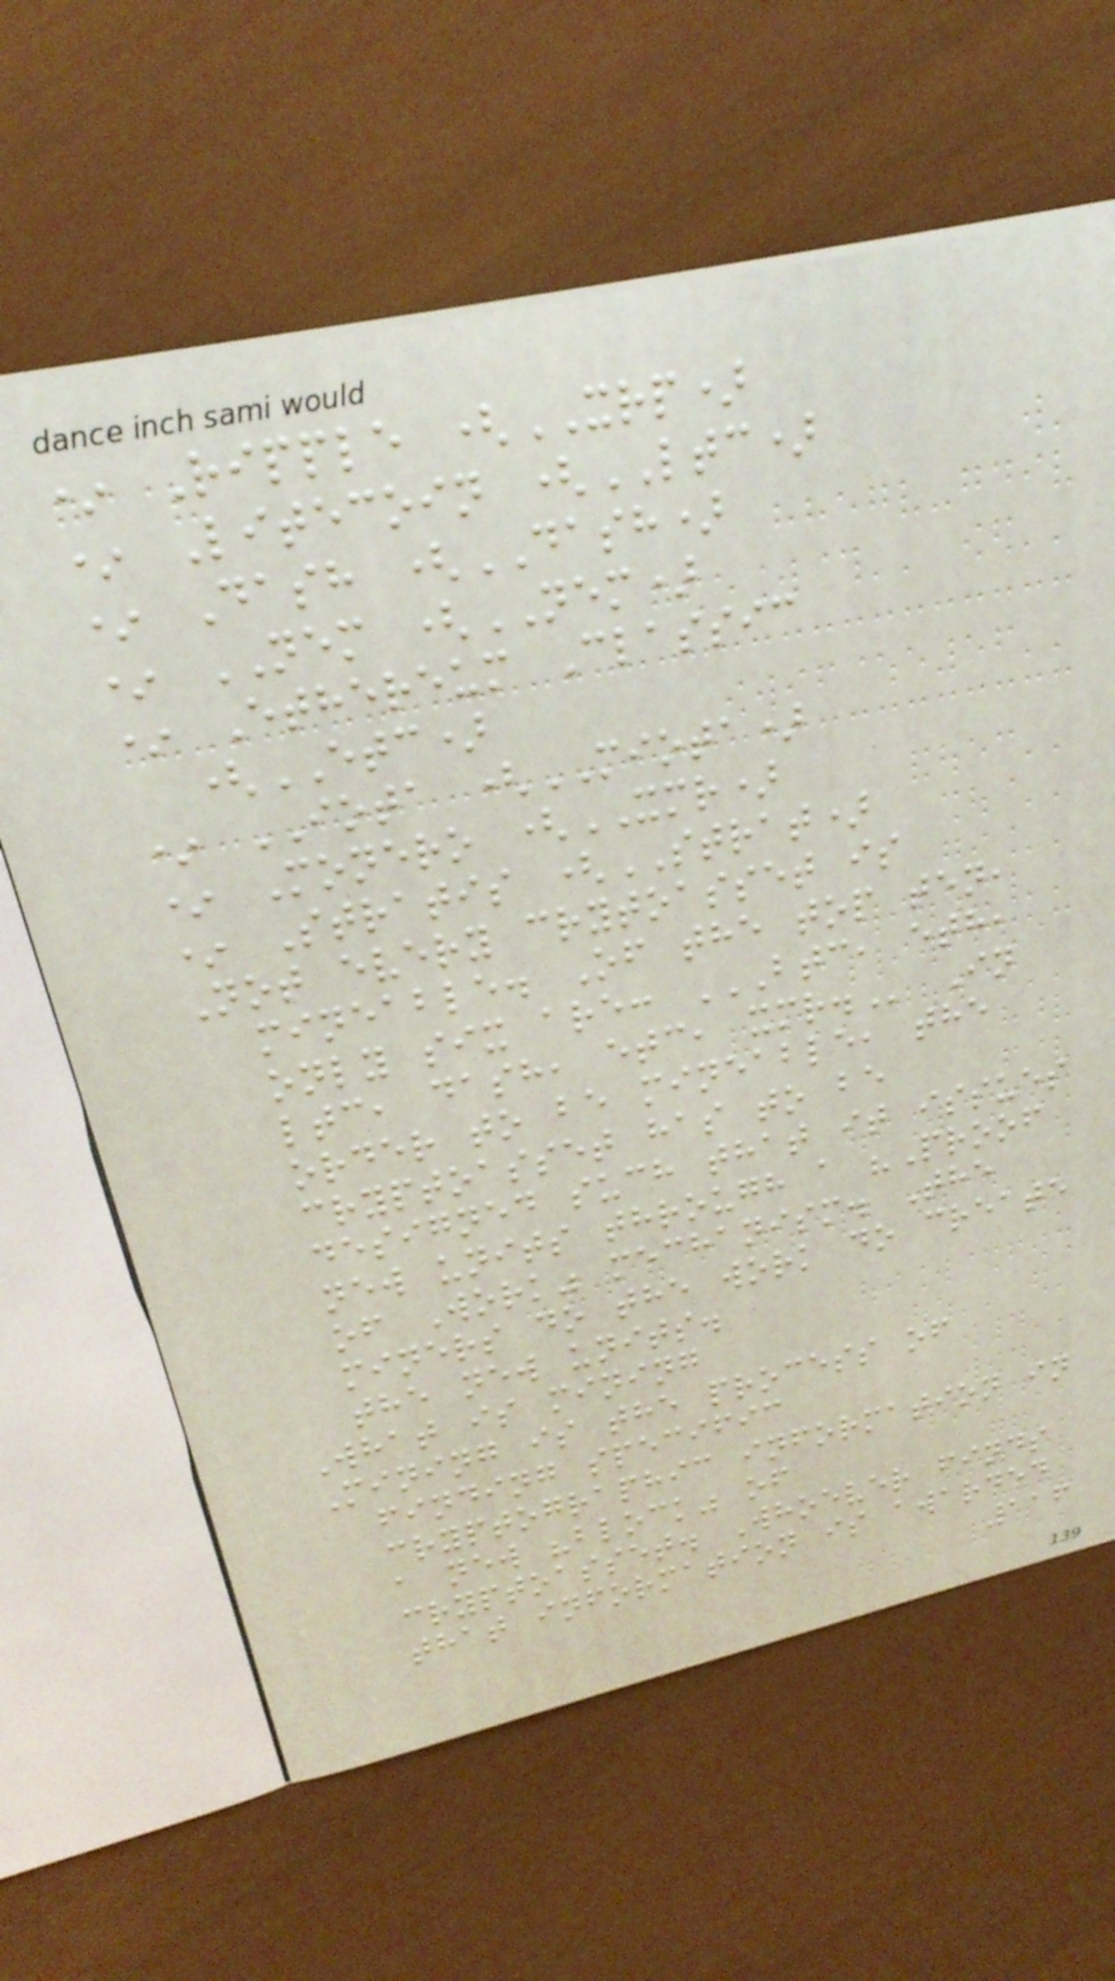* Ripple (XRP)
* Litecoin (LTC)
* Dash (DASH)
* NEM (NEM)
* Ethereum Classic
(ETC)
* IOTA (MIOTA)
* Monero (XMR)
* Stratis (STRAT)
Not every crytoasset is
mineable. Of the top ten,
only six are: BTC, ETH,
LTC, DASH, ETC, XMR. In
order to be mineable, the
cryptoasset has to be
designed such that it issues
new units through a "Proof
of Work" mechanism. The
miners do the work do create
the new units.
What is mining
Mining is the process of
finding specific
cryptographic information in
a new "block" of
cryptoasset. Whoever finds
that information is awarded
116
